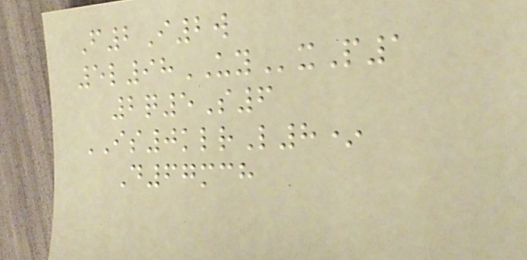F2I2w
5l98UYxP1
2q5S6
IS0klrL8*
D67mch
